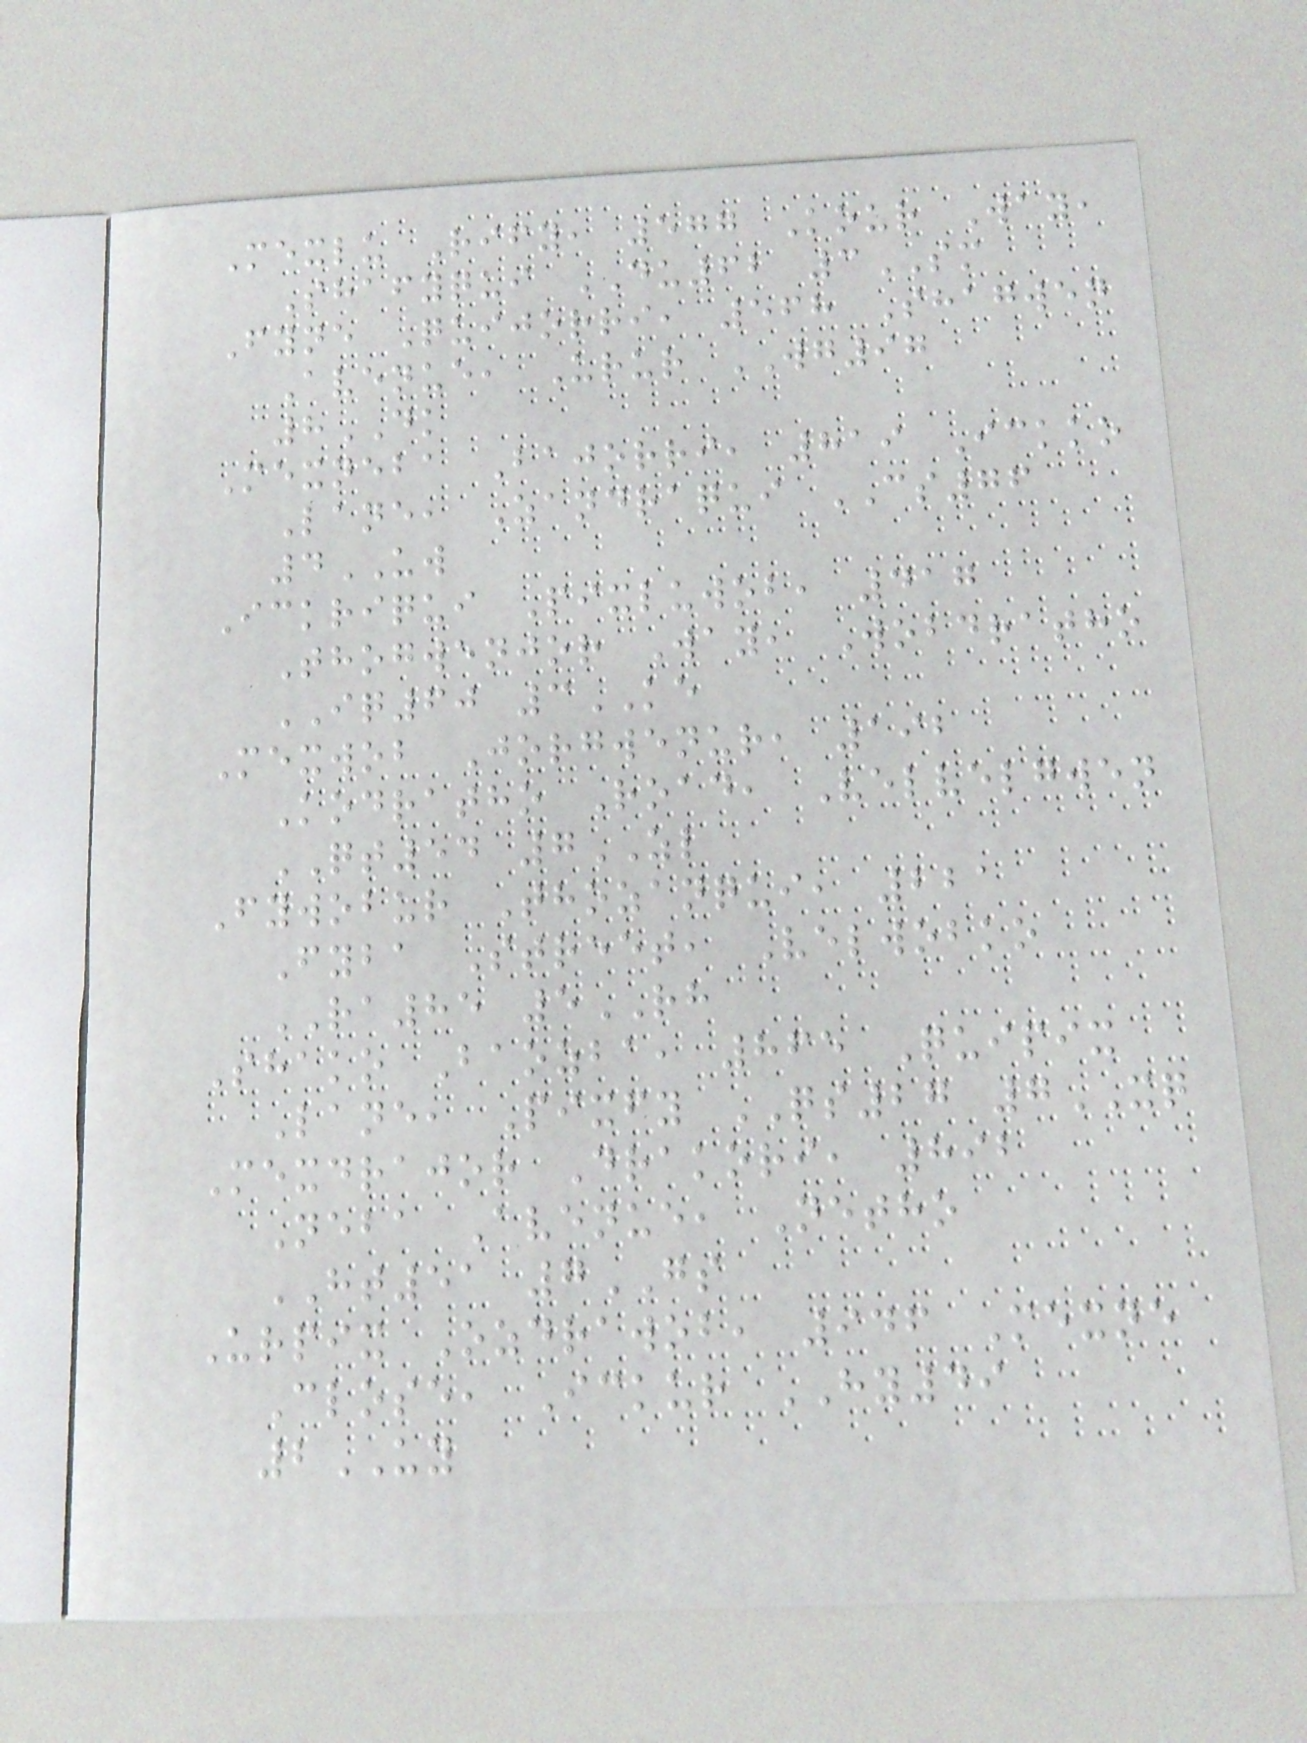Mexlu Rify, 577 Kour Way,
Shafyqui DU62 3SM
Fyne Quijorri, 568 Shagwen
Avenue, Urur WG97
8DK
Mexneba Bajorri, 819 Ickko
Lane, Zandraqui CS76
4UW
Ickriqui Pixluwob, 417
Thogwenjor Way, Wobdratho
IQ60 3KE
Mexwob Jorgwenur, 192
Kodratho Road, Velvelgwen
QT54 7ZL
Fywobur Thozanqui, 221
Fyba Street, Velwobko
RA85 5RH
Shako Baozba, 865 Quipix
Lane, Pixfy QS27 7XQ
Mexdrajor Drakori, 892
Neba Avenue, Netho
HT51 7GS
Urpix Ozdrawob, 946 Mexne
Close, Ickur HY49
2UY
